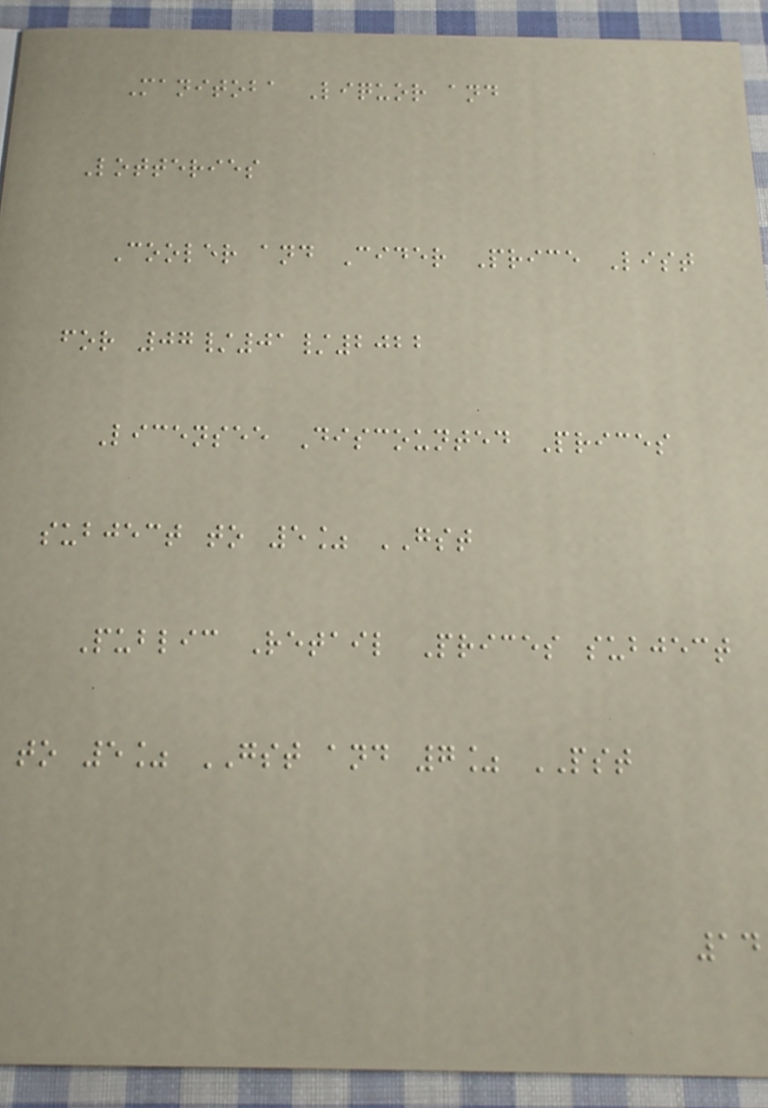Manitoba Liquor and
Lotteries
Cooler and Cider Price List
for 07/01/2022
Licensee Discounted Prices
subject to 5% GST
Public Retail Prices subject
to 5% GST and 7% PST
14
